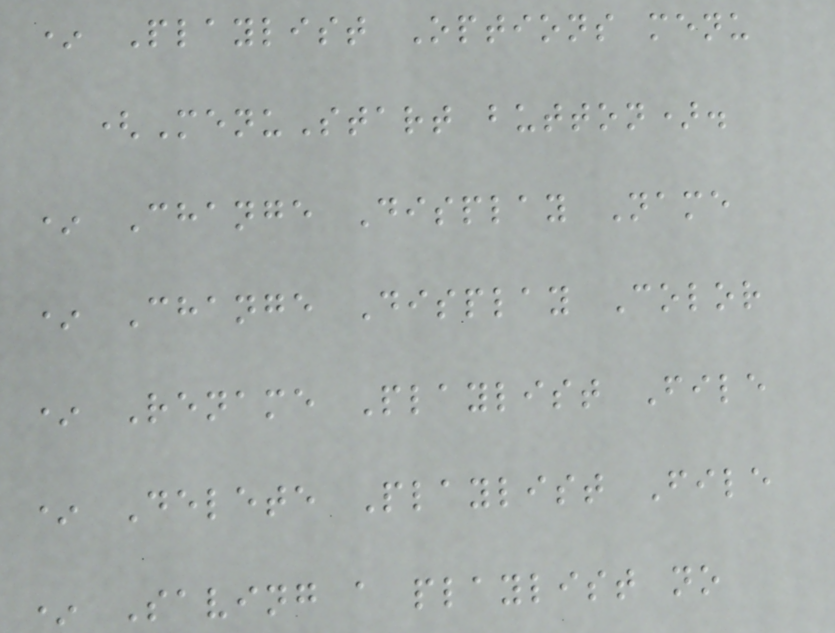* Playlist Options menu
(MenuStart button).
* Change Display Name
* Change Display Color
* Rename Playlist File
* Delete Playlist File
* Saving a playlist no
